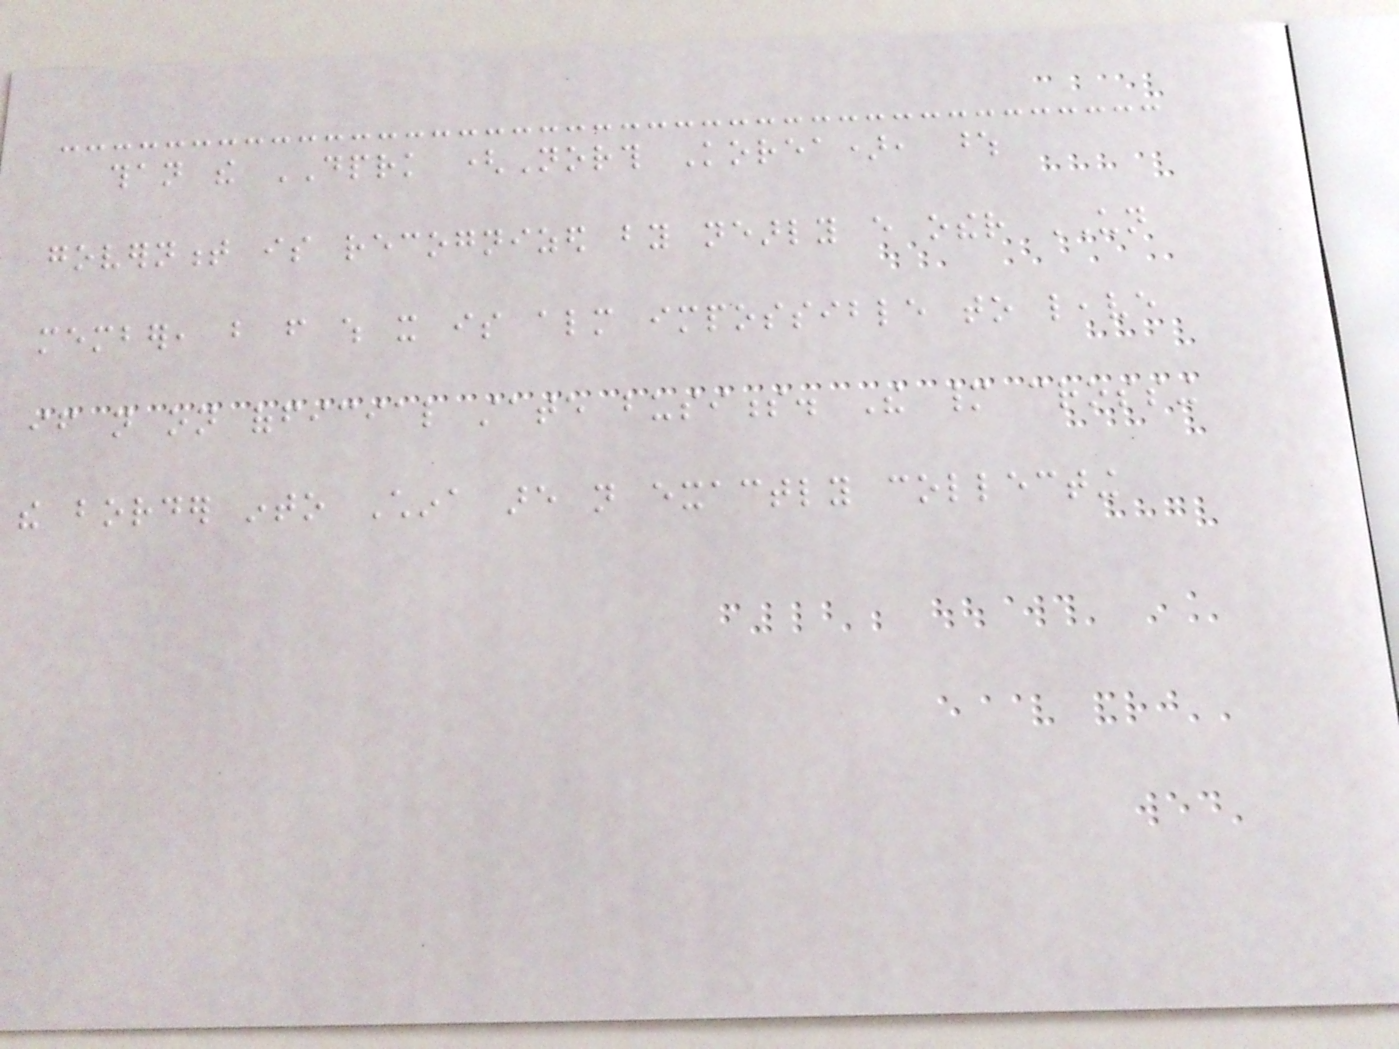than the DPRK (North Korea), whose
government is recognized by nearly every other UN
member, but from which it is almost impossible to leave
if not on official state business. The many crossing
the border into China are not exactly collecting
